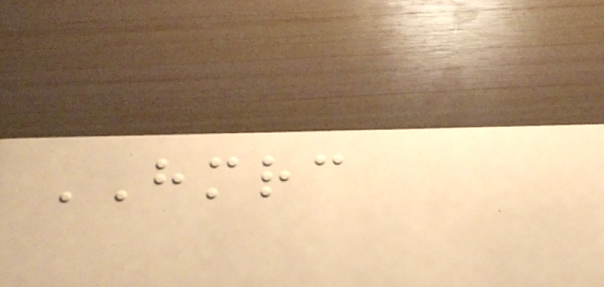HMRC
